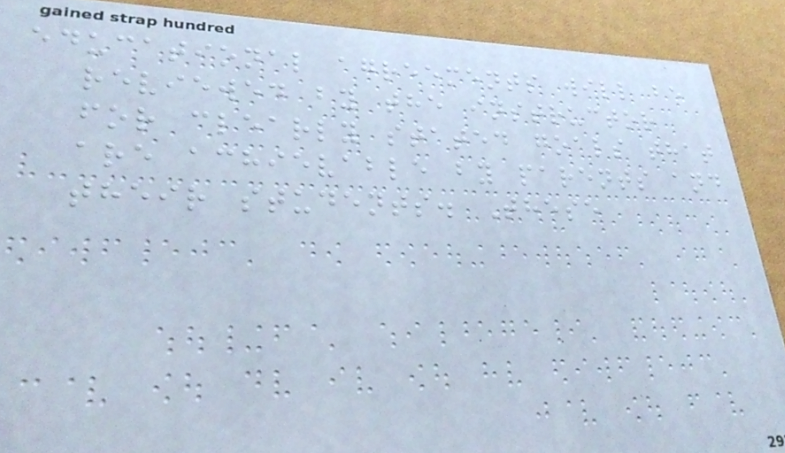educational agreements will be
reviewed by the instructor
for clearly stated goals that
are achievable by parents and
their students. These
